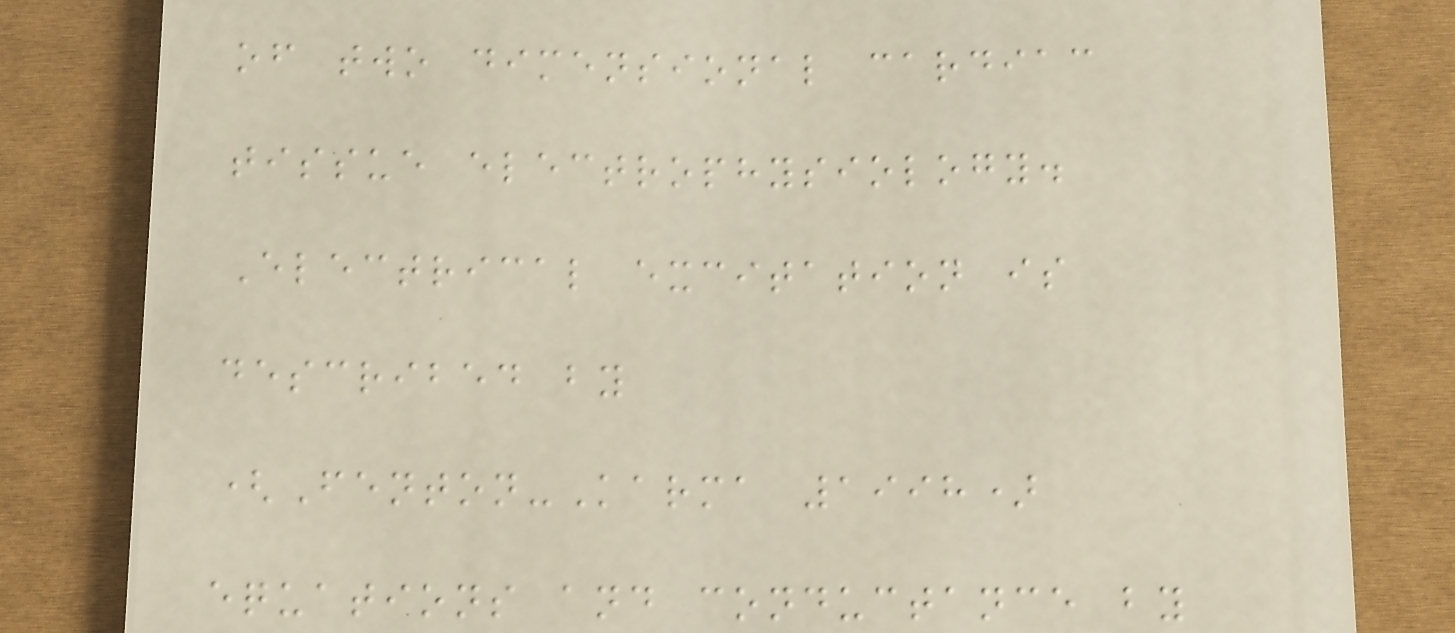of two dimensional cardiac
tissue electrophysiology.
Electrical excitation is
described by
(Fenton-Karma 1998)
equations and conductance by
